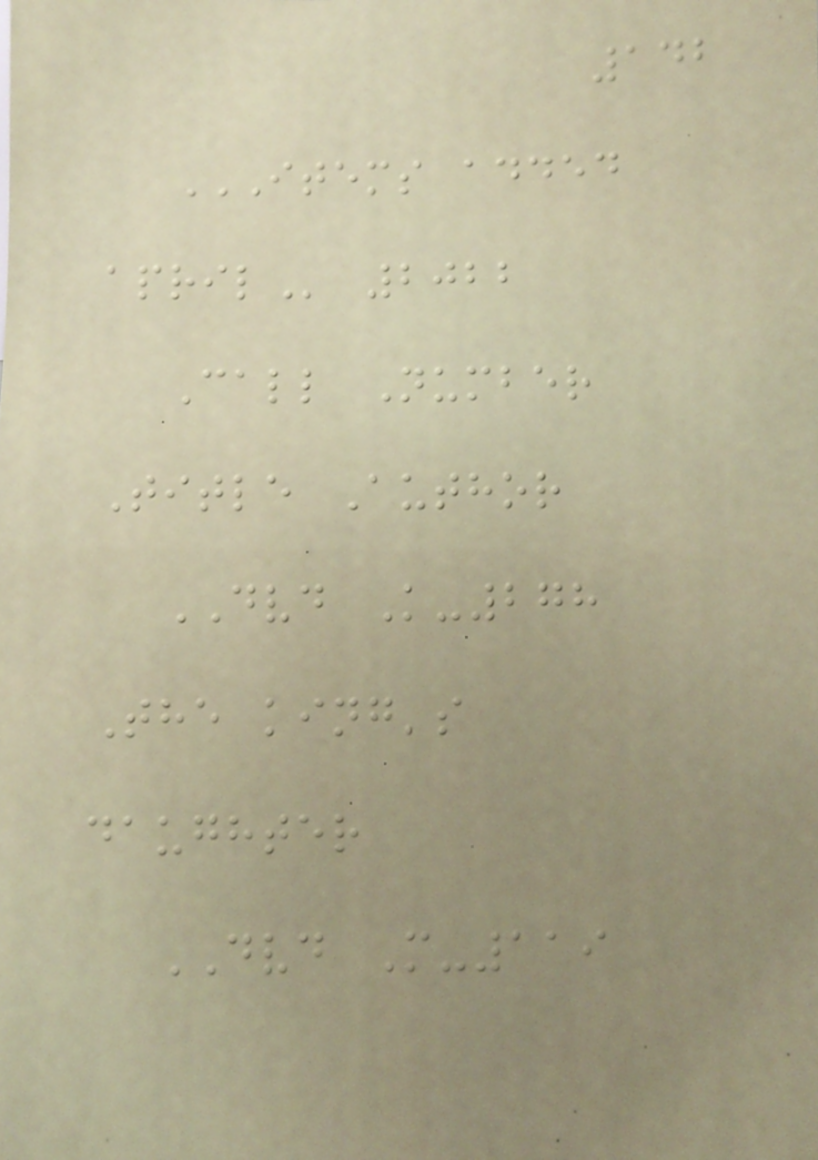142
ITEMS ADDED
APRIL 2022
Call Number
Title Author
DVD K-278
The king's
daughter
DVD M-119
